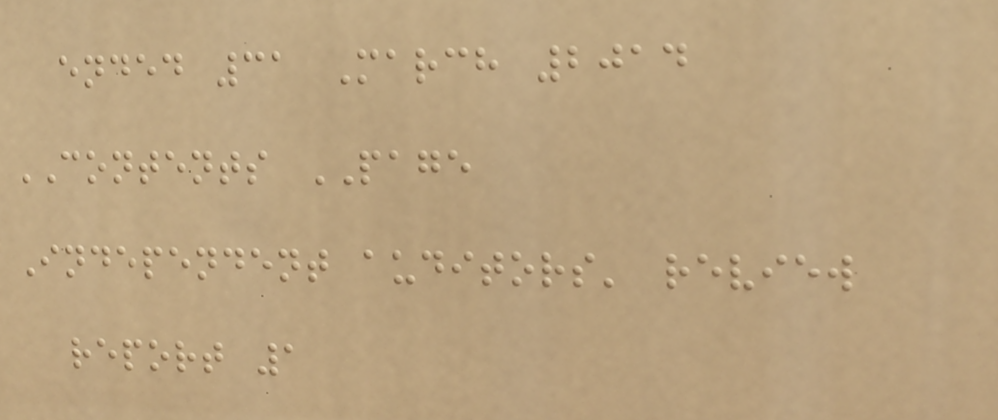ended 31 March 2014
CONTENTS PAGE
Independent auditors' review
report 1
